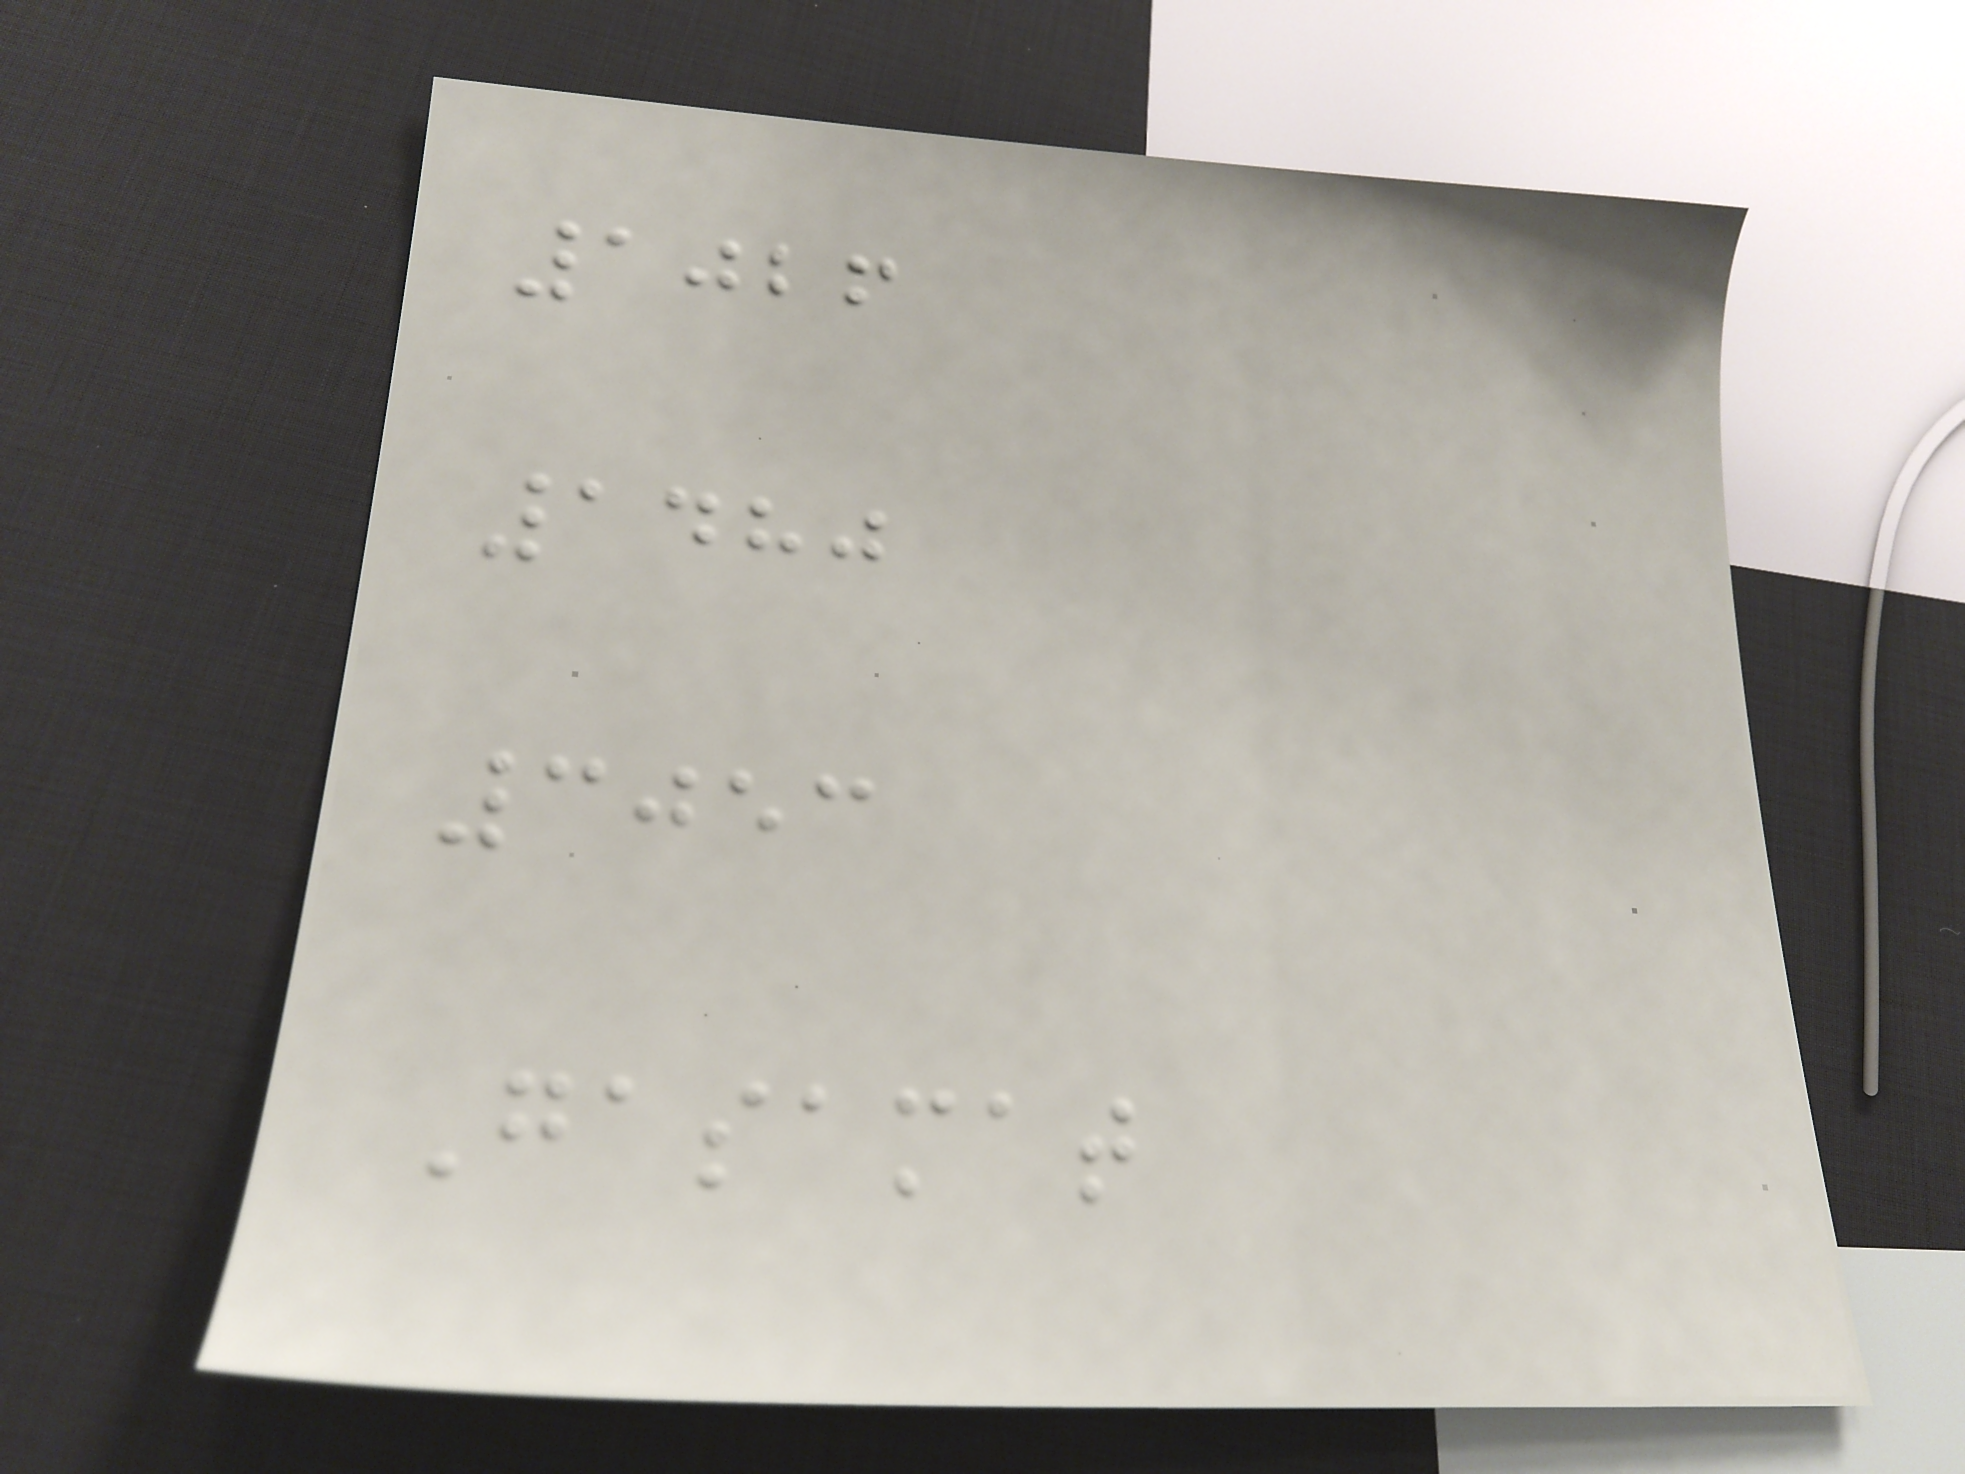1026
1480
3053
Gasamat
